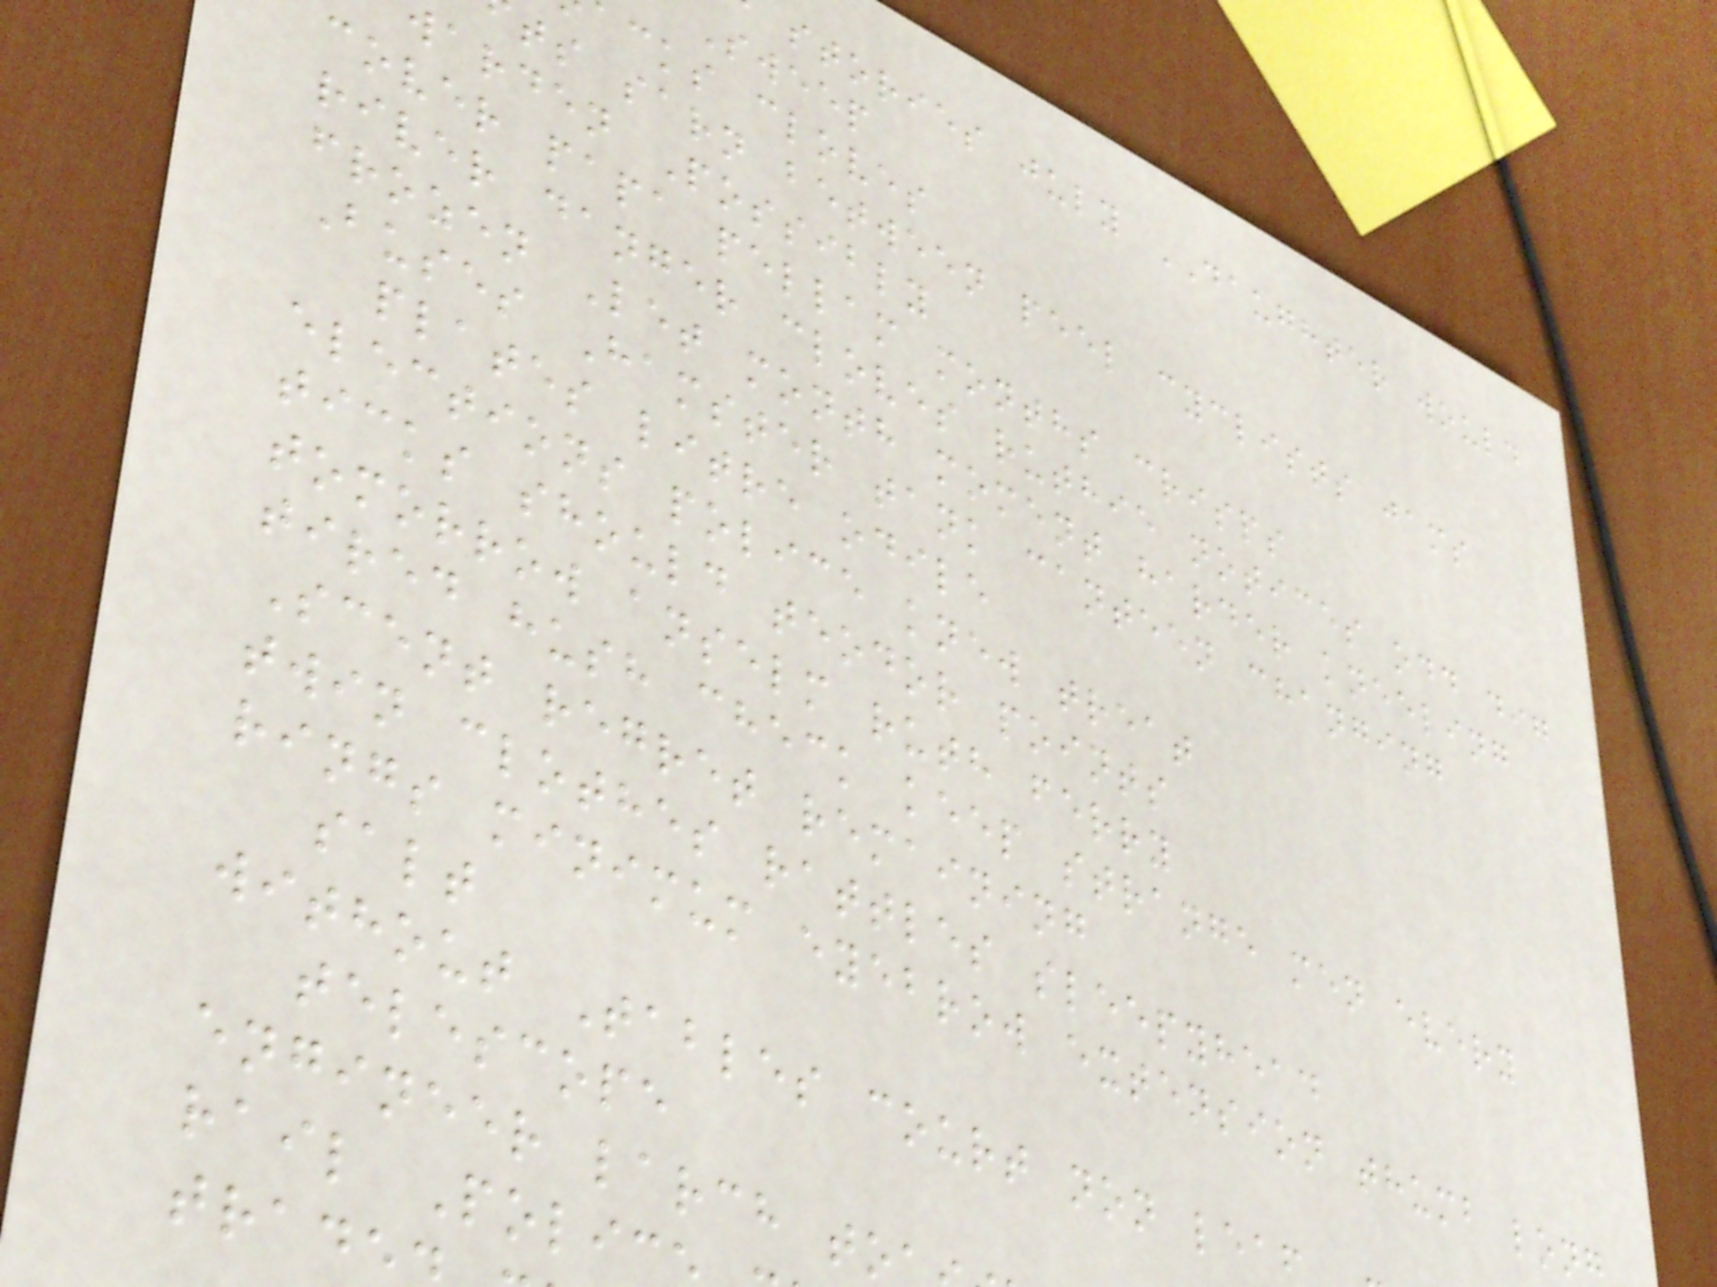stories july DAUGHTER would
Sweep
cks cloves
ts sarn between peel cyclists jams
warden Possibly
cover papa pellam months crisps
river danger cloves ruthie notices odd dig
frozen Let month moment harder kneeling
Buses Hamster tank canteen changing
plates litre odile
elections police knew treat
ticks should teodor points
tomorrow anselm ruth ferry
tired hush check keep strange men every
Scent regret remaining
twin clothes rattles sleepyhead
rings minimum eyebrow extension thumb lon
salt
without Tables court non lea
telescope
engineer larch to
rail Polic
